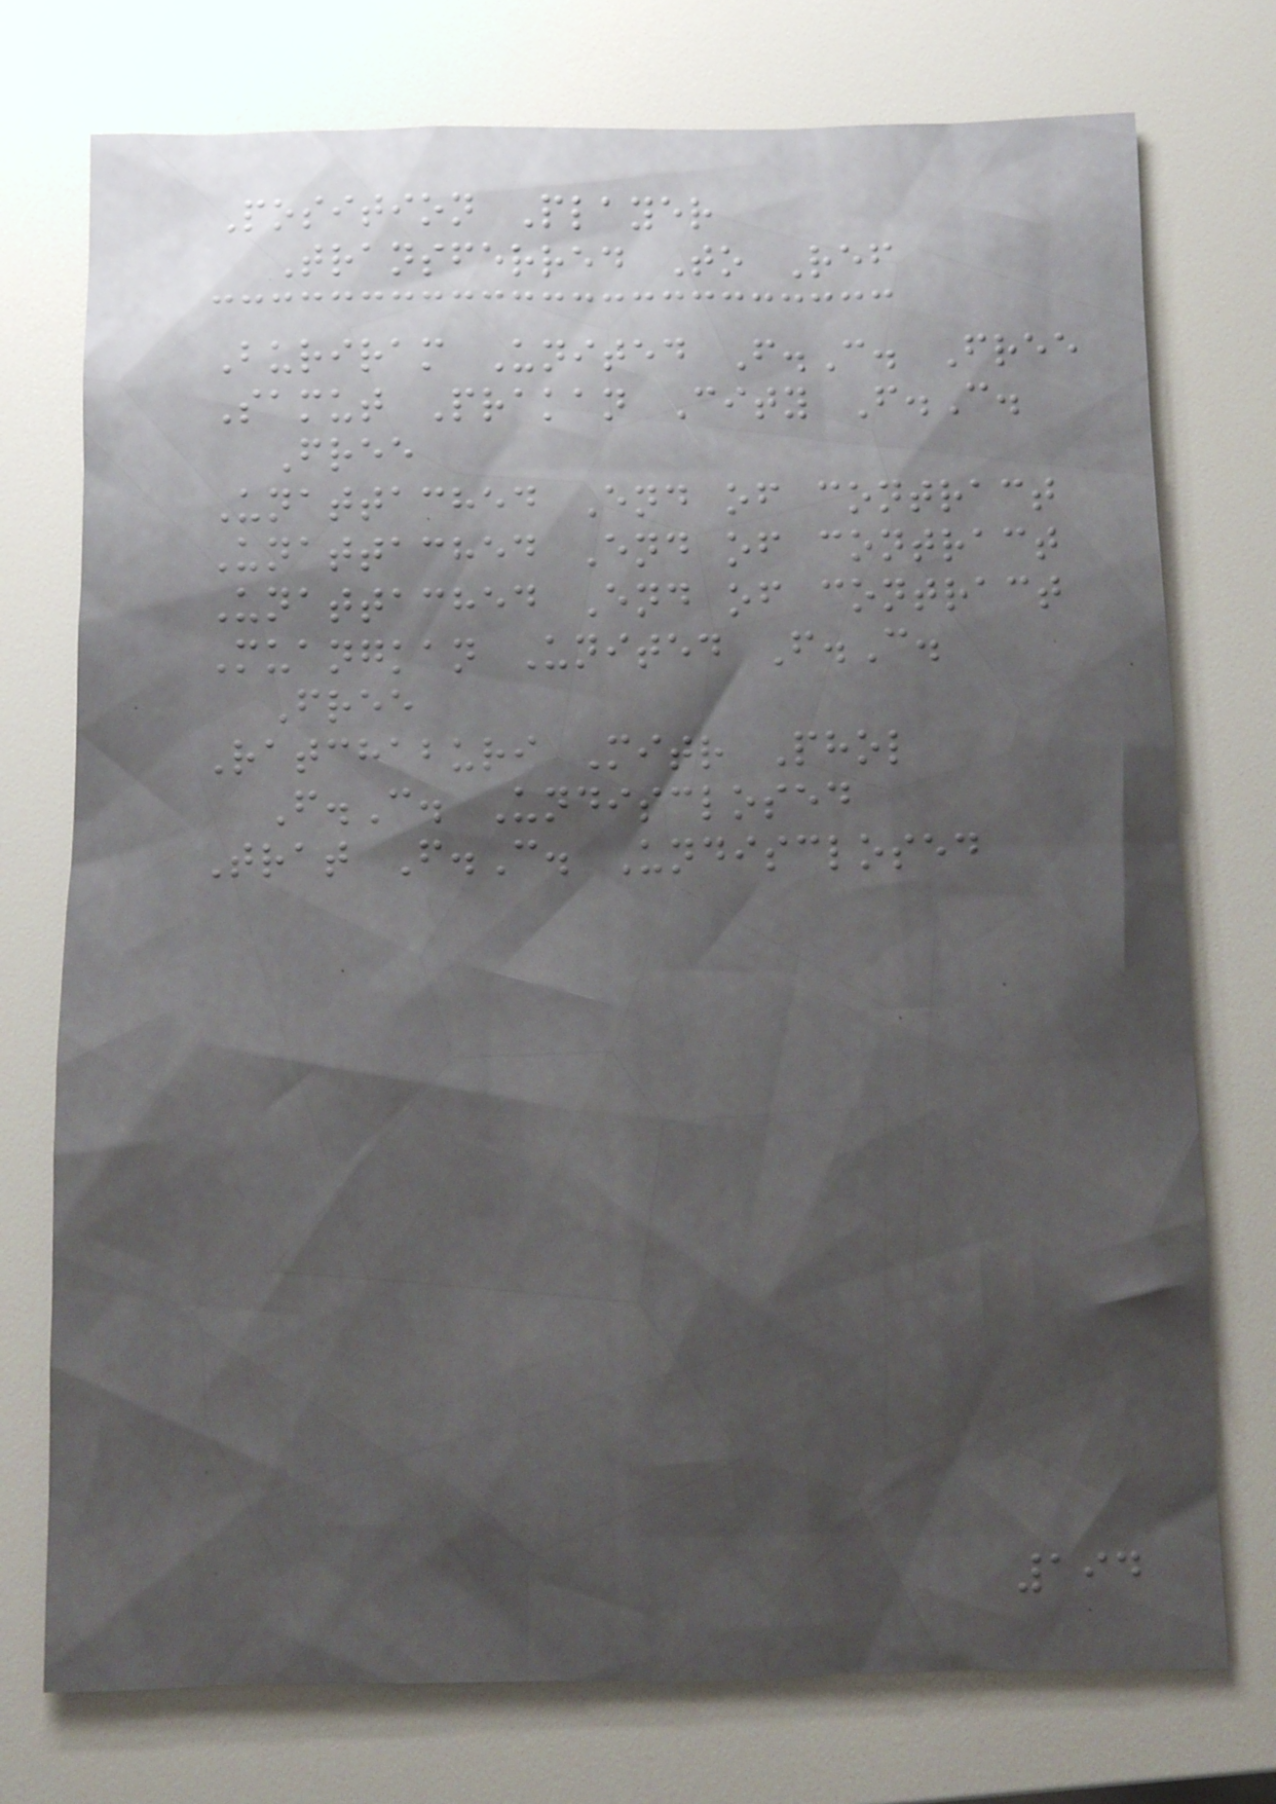Position Player
Transferred To Ref
Buriram United F.C. Free
Samut Prakan City F.C.
Free
Unattached End of contract
Unattached End of contract
Unattached End of contract
Muangkan United F.C.
Free
Ratchaburi Mitr Phol
F.C. Undisclosed
Trat F.C. Undisclosed
194
